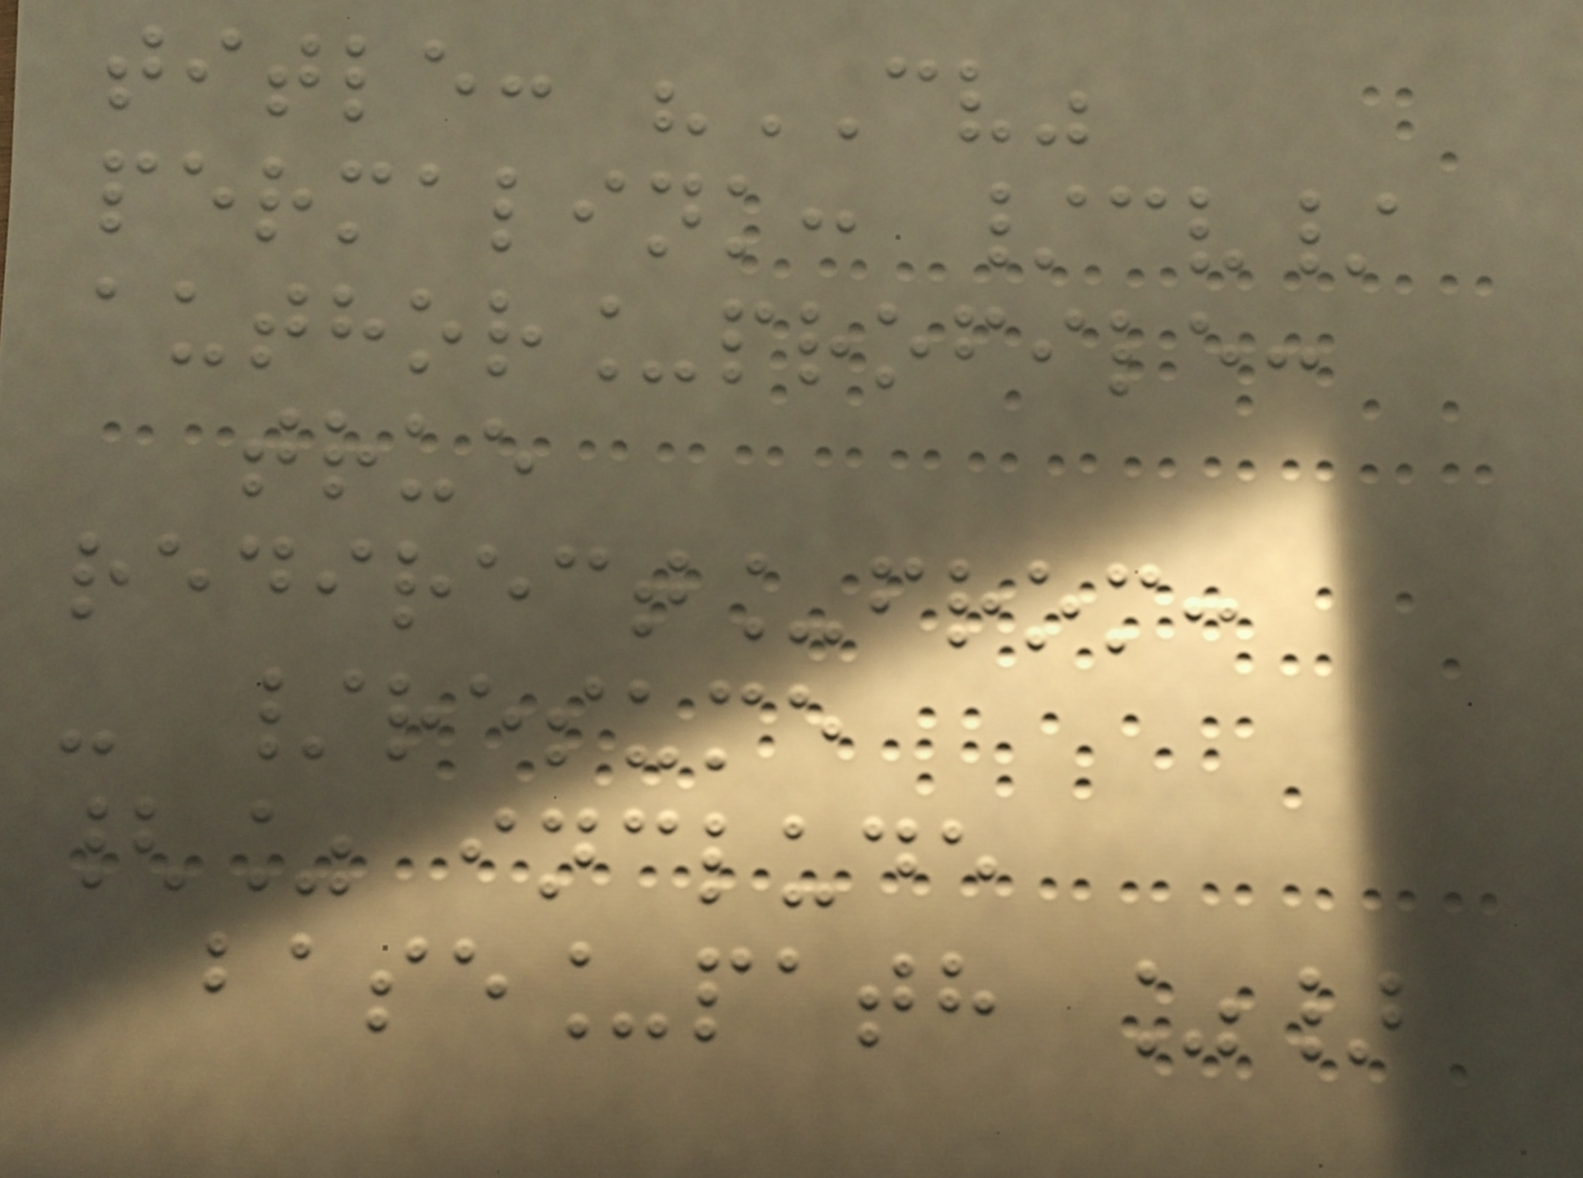title: "CV"
permalink: /cv/
author_profile:
true
redirect_from:
- /resume
{% include
base_path %}
